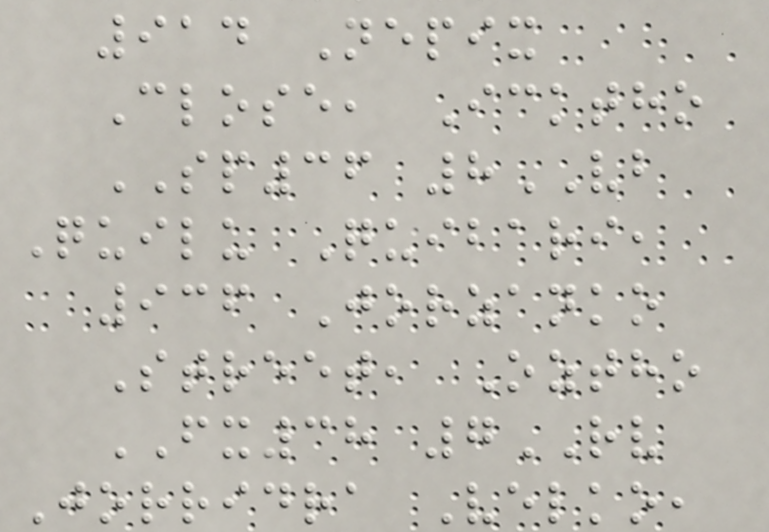914 Nepix
Close, Icktho
SP36 8VB
Quilu Quibari,
936 Jorzanko
Street, Oztho
FX38 7RV
Jorridra Velko,
